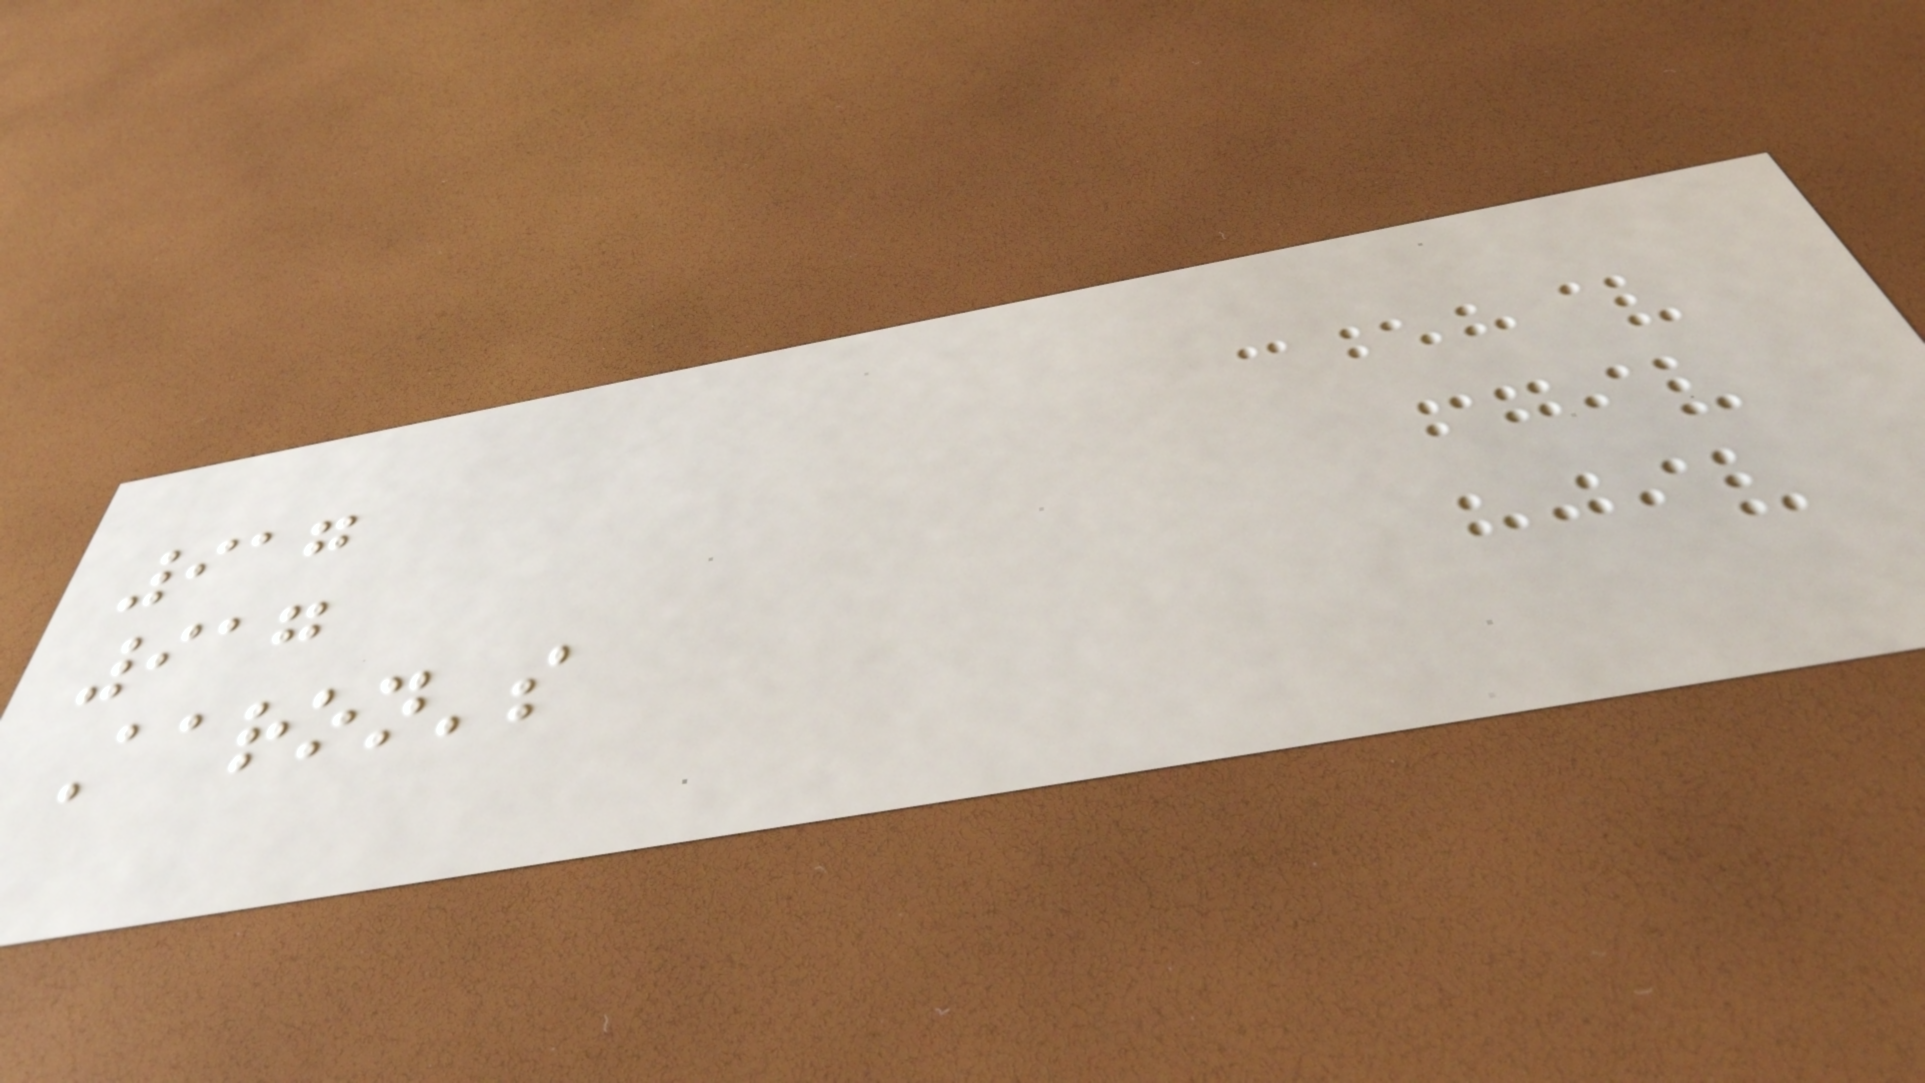917
917
Aaron's
